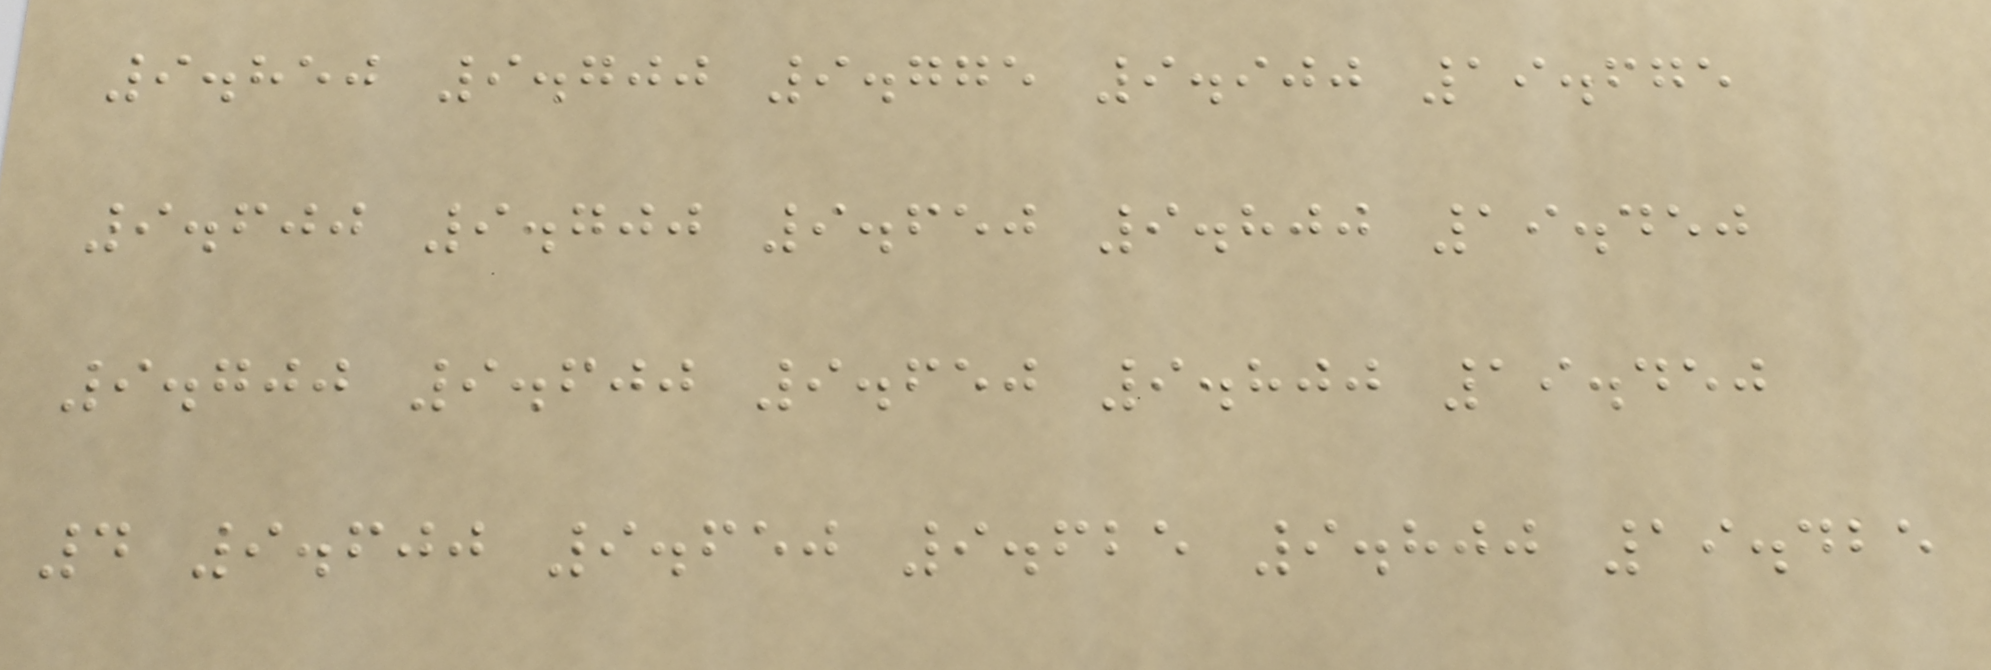9.850 9.700 9.775 9.900 19.675
9.600 9.700 9.650 9.800 19.450
9.700 9.600 9.650 9.800 19.450
4 9.600 9.650 9.625 9.800 19.425
